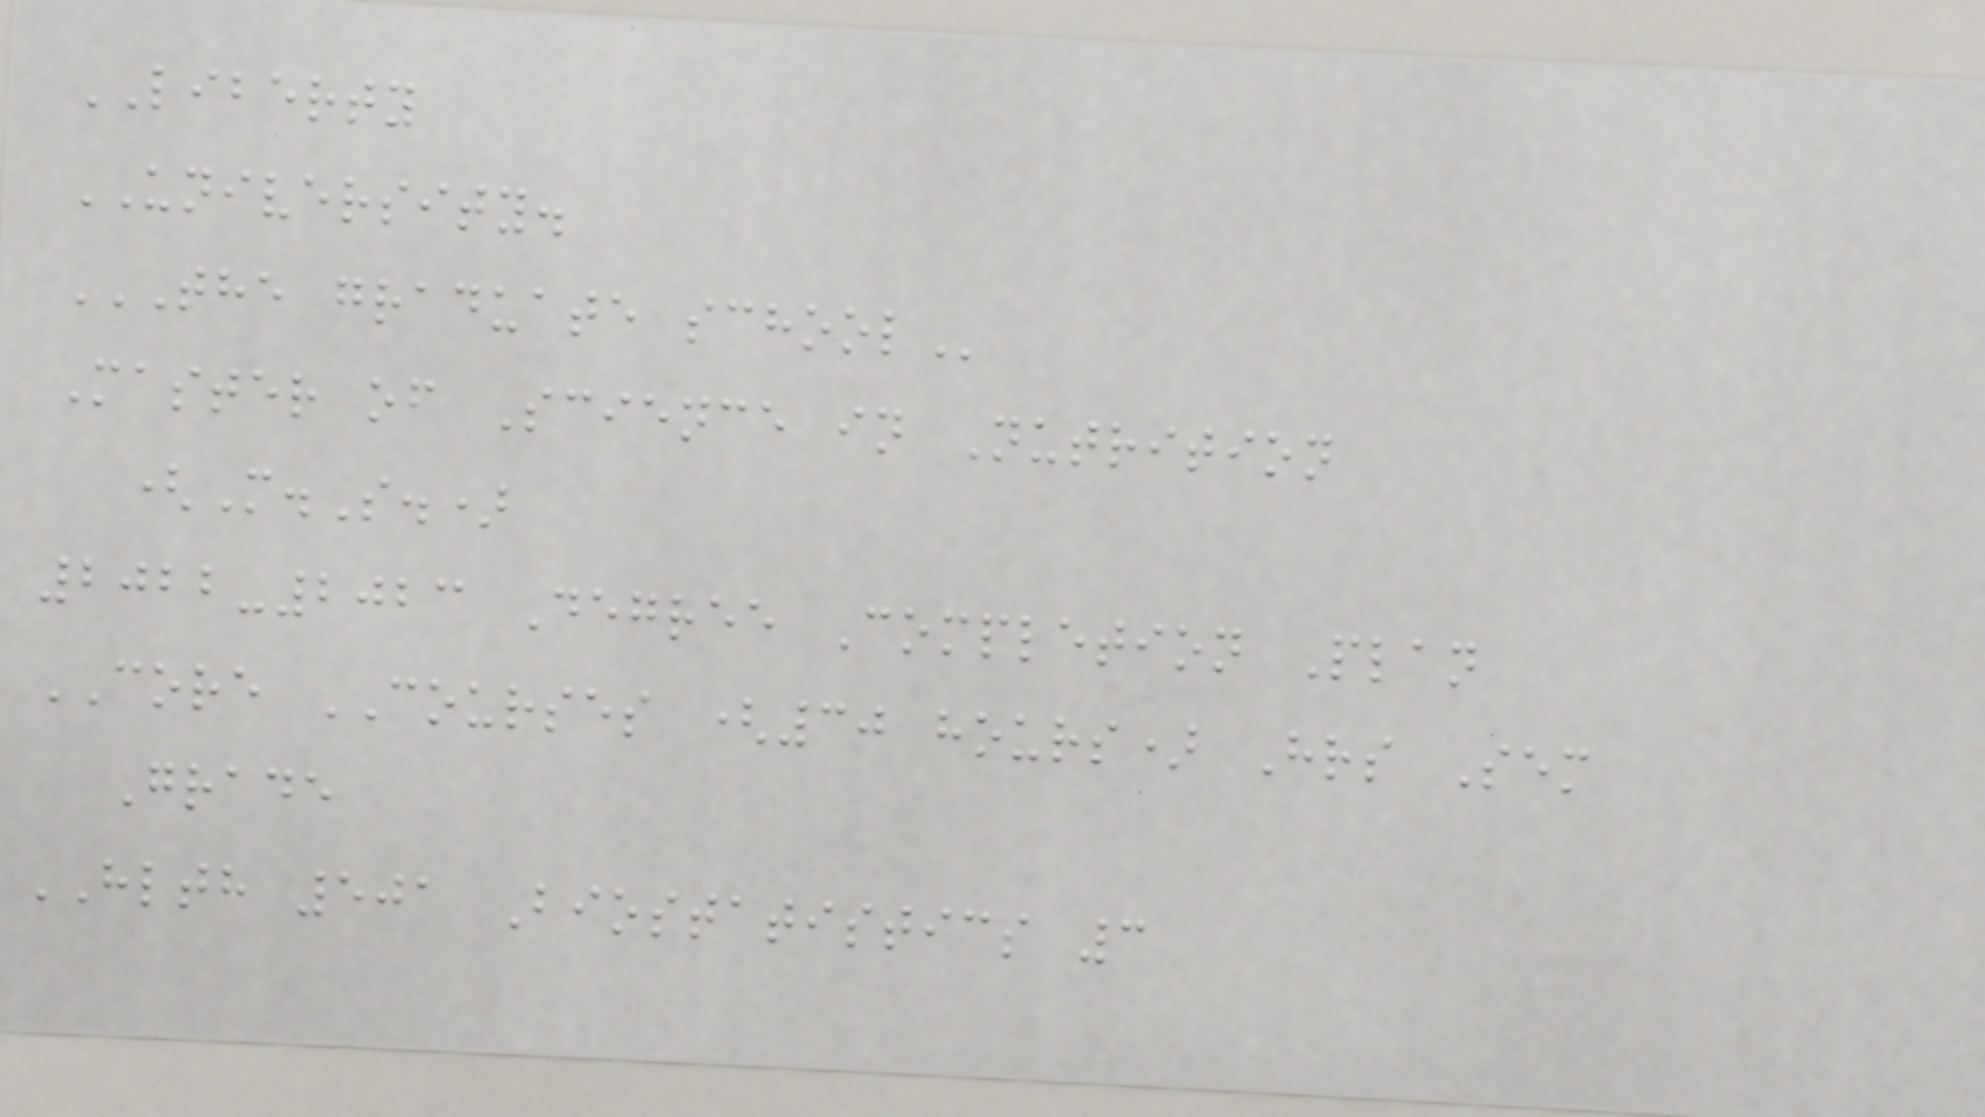LIBERTY
UNIVERSITY.
THE GRADUATE SCHOOL
Master of Science in Nutrition
(M.S.)
2022-2023 Degree Completion Plan
CORE COURSES (30 hours) Hrs Sem
Grade
HLTH 501 Biostatistics 3
